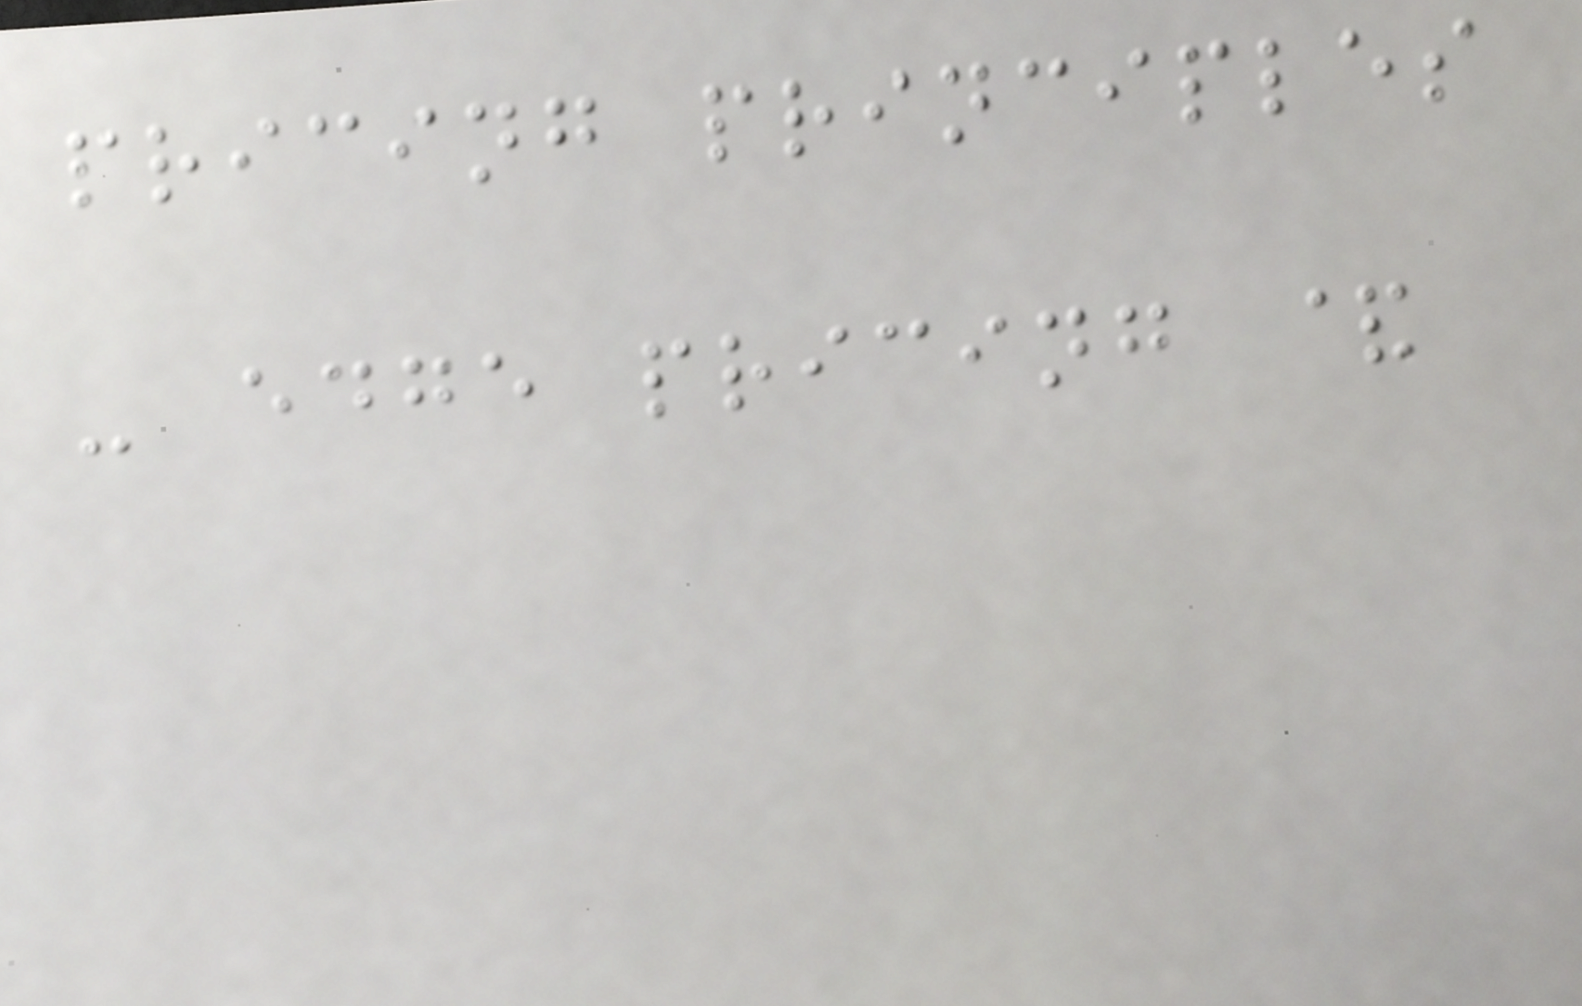pricing principles
- edge pricing &
